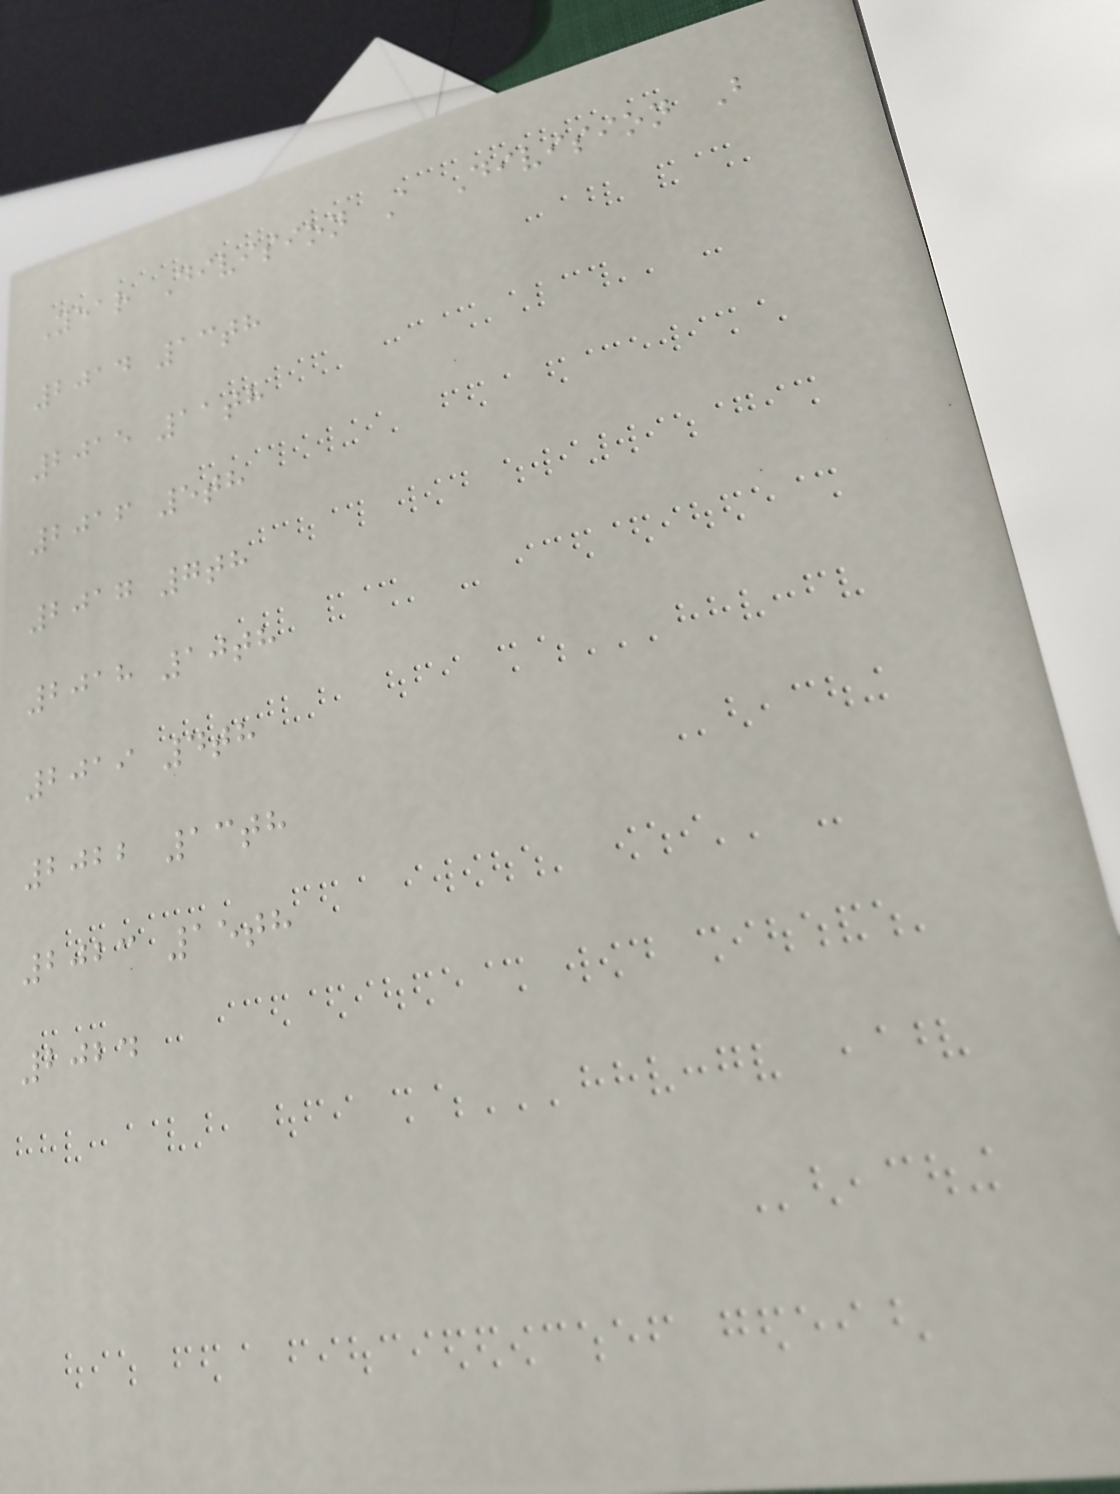Year Division A Division B
2014 13th
2015 11th
2016 5th
2017 7th
2018 10th
2019 4th
2022 13th
2023 15th
2024
